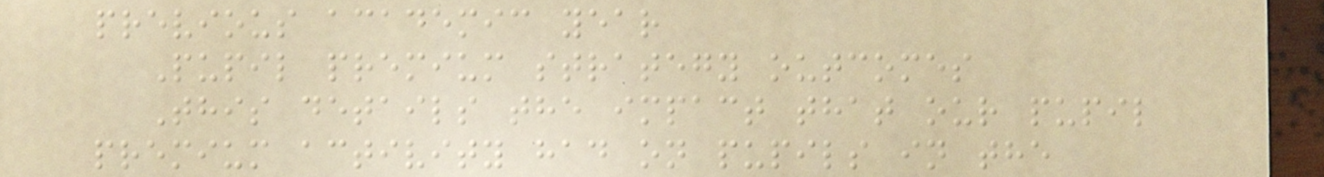previous academic year
Pupil premium strategy outcomes
This details the impact that our pupil
premium activity had on pupils in the
